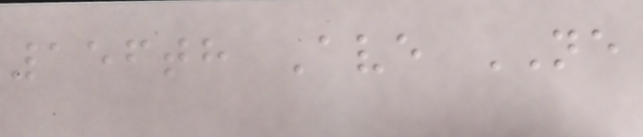156th Ave NE
